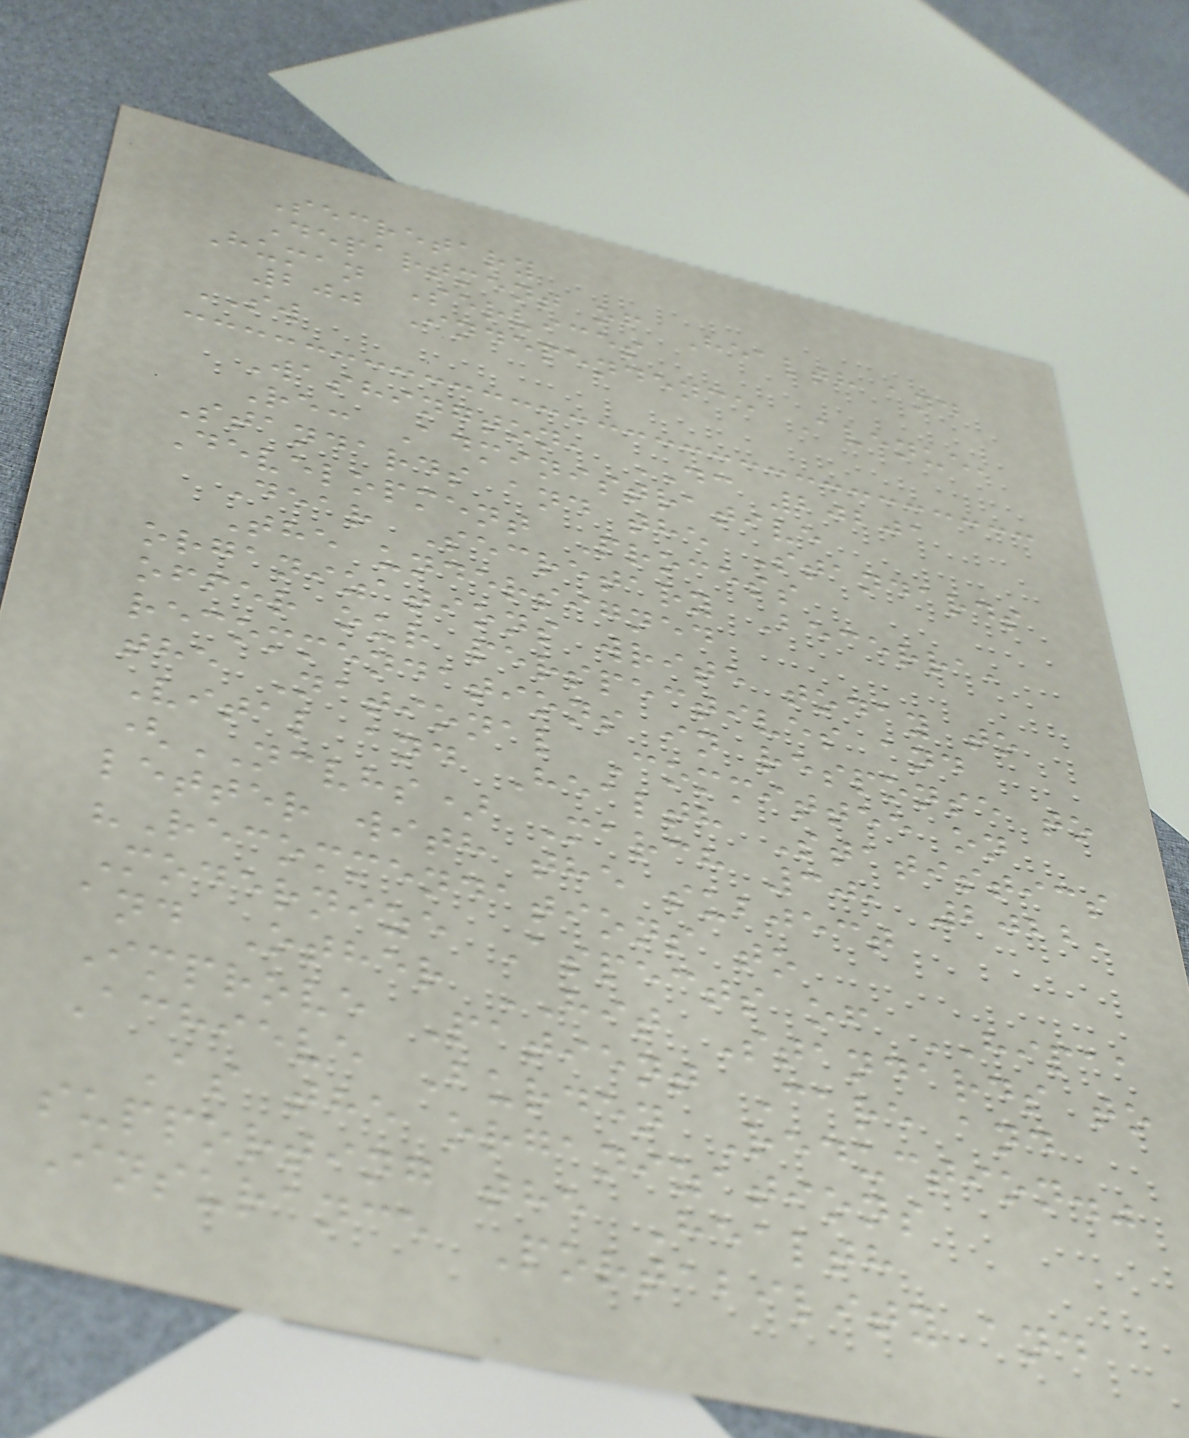Secretary
Department of Health and
Human Services
200 Independence Avenue,
SW
Washington, DC 20201
Re: Administrative
Standards and the Standards
Development Process
Dear Secretary Becerra,
The undersigned
organizations write today to
offer our perspectives and
recommendations in response to
the National Committee on
Vital and Health Statistics
(NCVHS) March 30, 2022,
letter with the subject
"Recommendations to
Modernize Aspects of HIPAA
and Other HIT Standards to
Improve Patient Care and
Achieve Burden Reduction."
As the organizations
supporting the Health
Insurance Portability and
